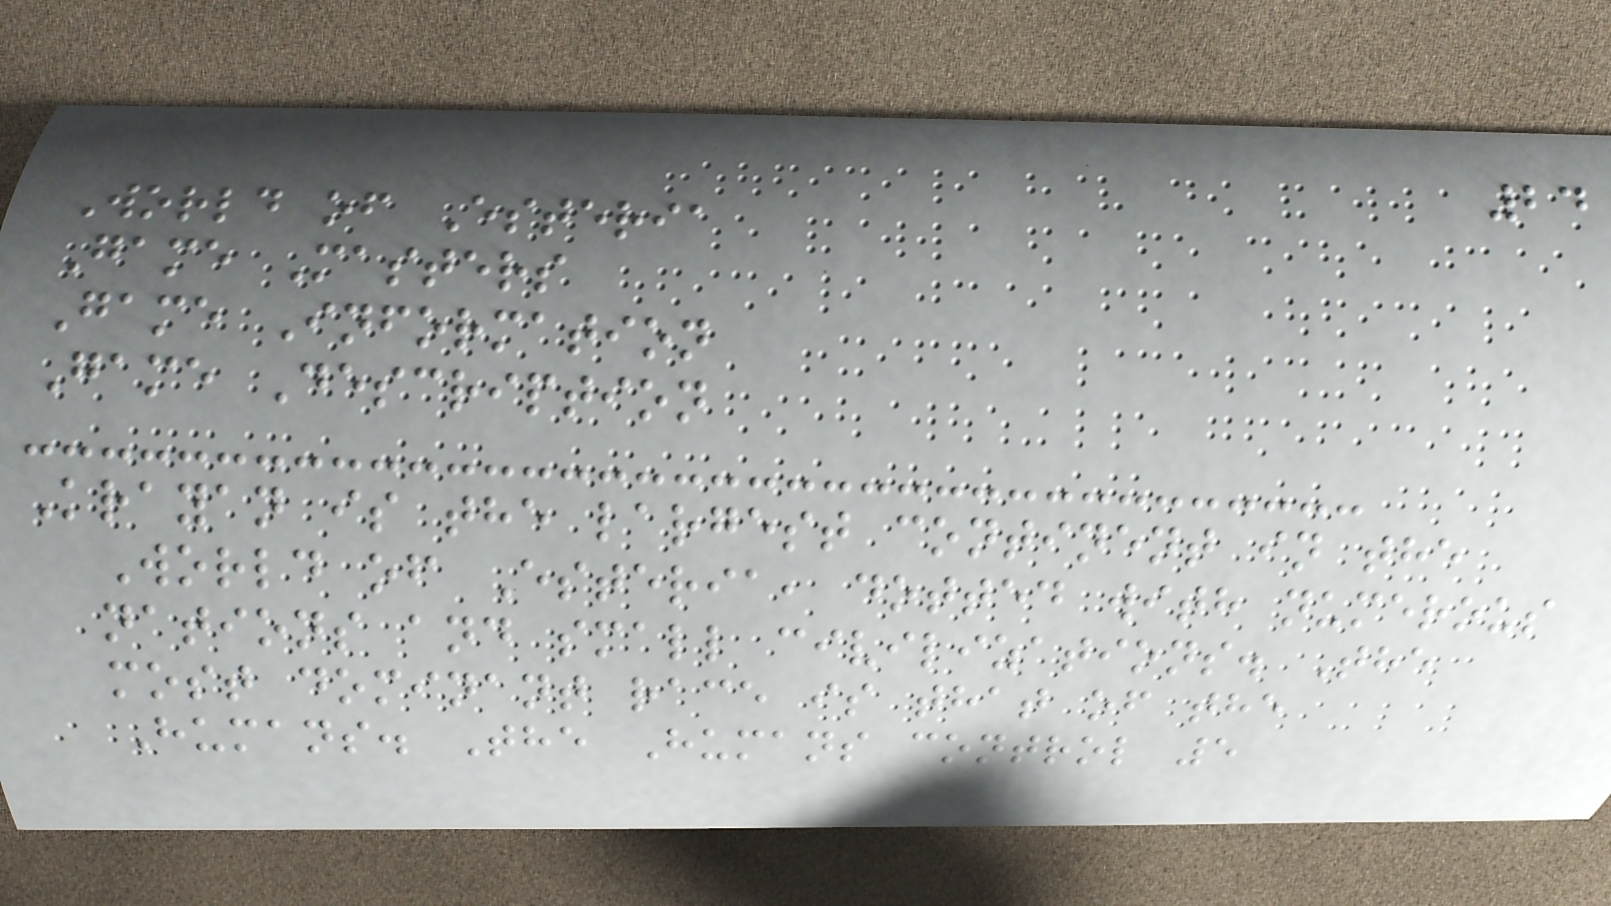24
World of Esteria
Game Masters
Game Information
Game Description
Krayan is the largest continent in the
World of Esteria, dotted with numerous
nations and small civilizations. The
most dominant race is that of the
Humans. The Humans control 5
